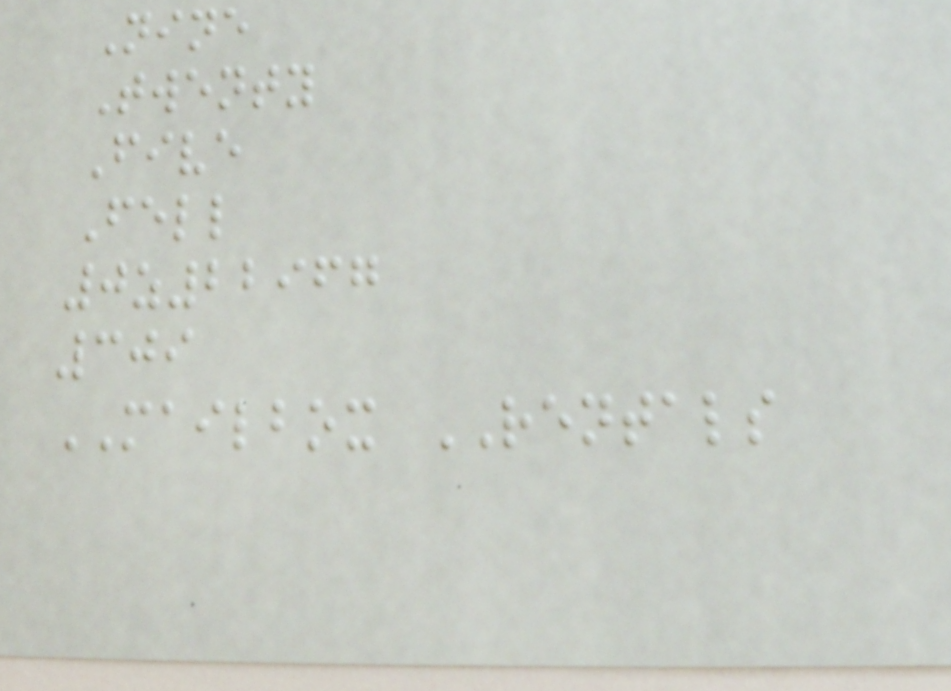Nine
Twenty
Five
Fell
0z22967
309
MAILBOX RENTALS
